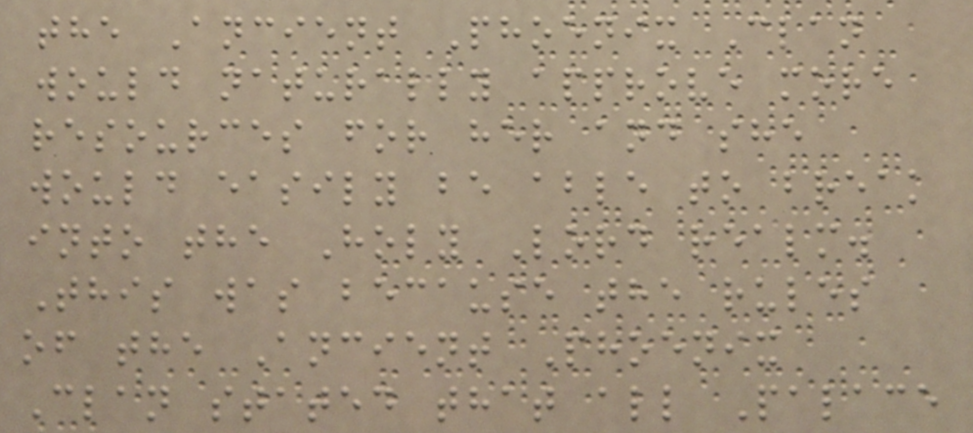the Ancient Phoenix Clan
would naturally approve more
resources for her and she
would easily be able to break
into the Holy Lord realm.
This was because the rules
of the Ancient Phoenix
Clan stated that all Palace
